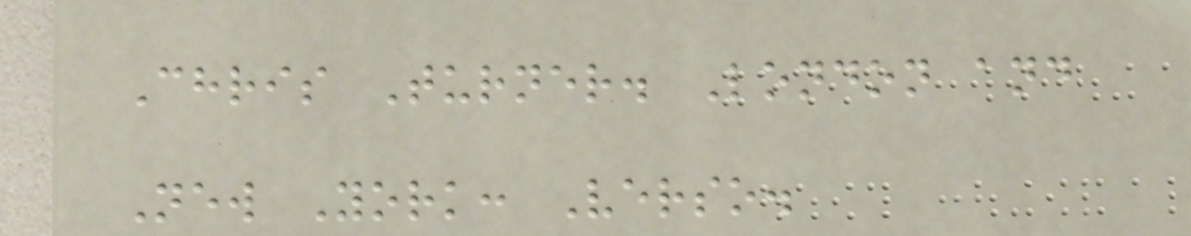Chris Turner. London and
New York: Verso.
